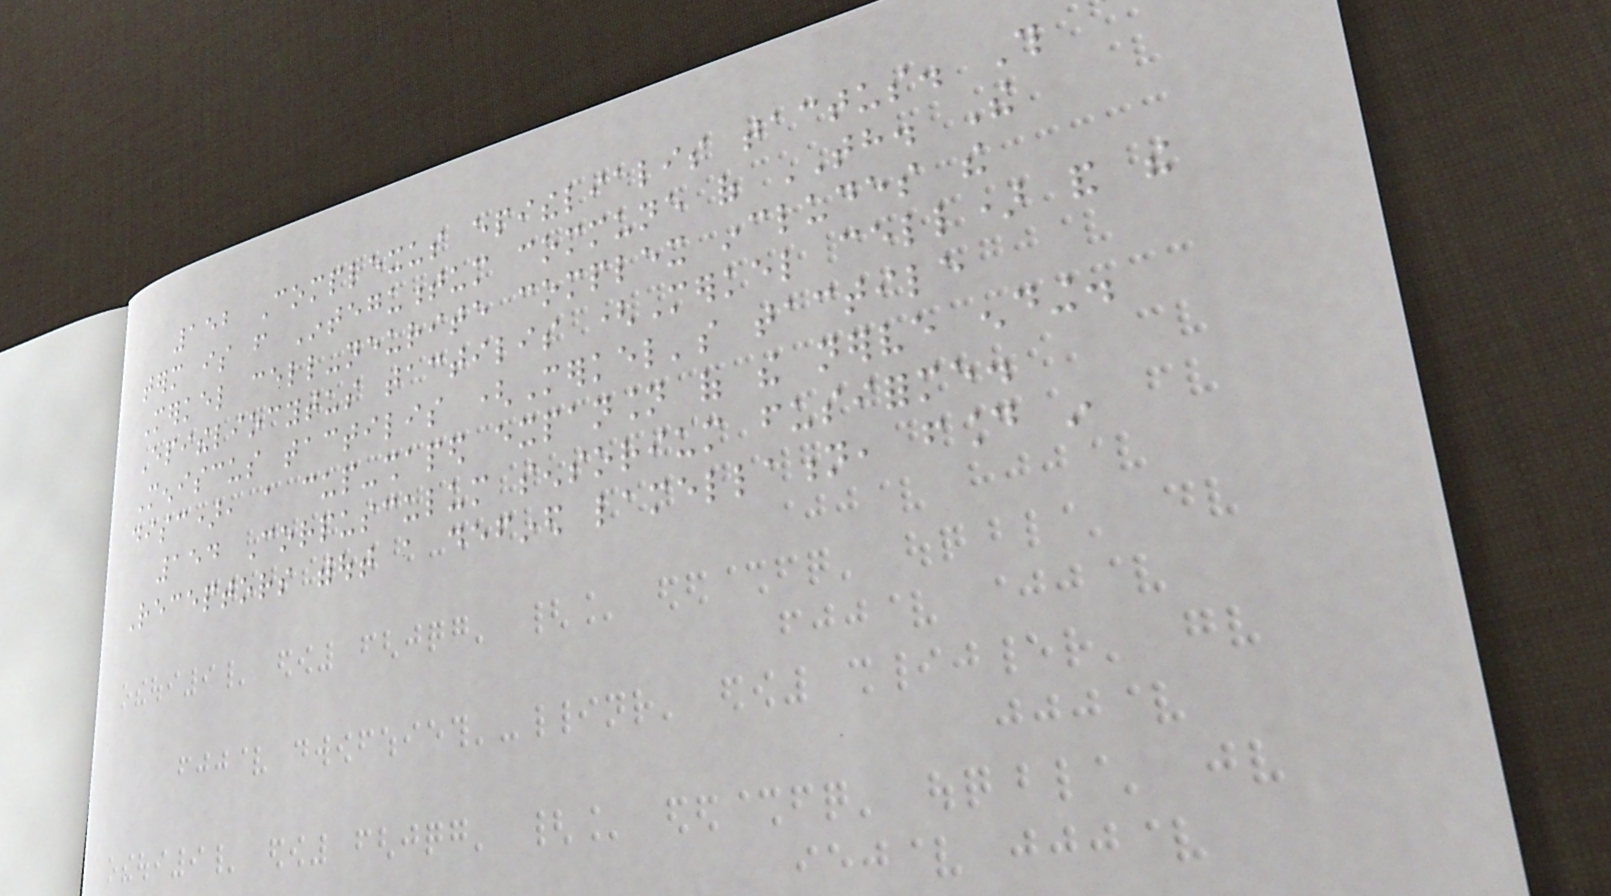152 Complexus epithelialis tactus. This
term is from Integumentum commune of TH. The
Merkel cell-neurite complex includes the
Epitheliocytus tactilis (Merkel cell) and the
Meniscus tactilis (Merkel's tactile
disc), a cup-shaped expansion of the nerve ending.
154 Corpusculum sensorium fusiforme.
Receptors without a defined lamellation, found in
